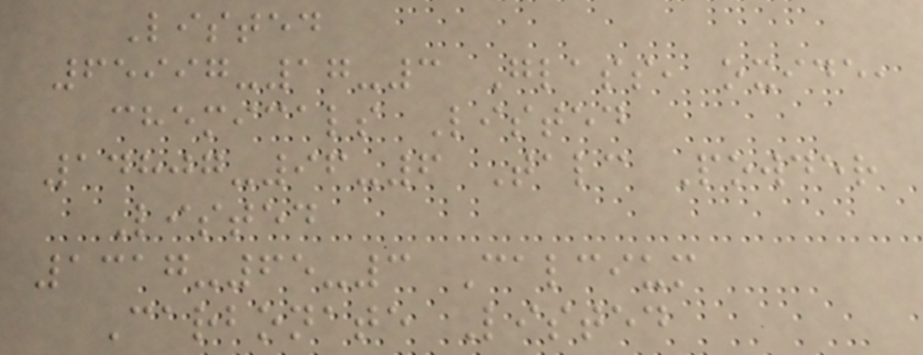Listed
65997-17-3 Glass, oxide,
chemicals Listed
14807-96-6 Talc Powder
Listed
1317-65-3 Calcium
Carbonate Listed
